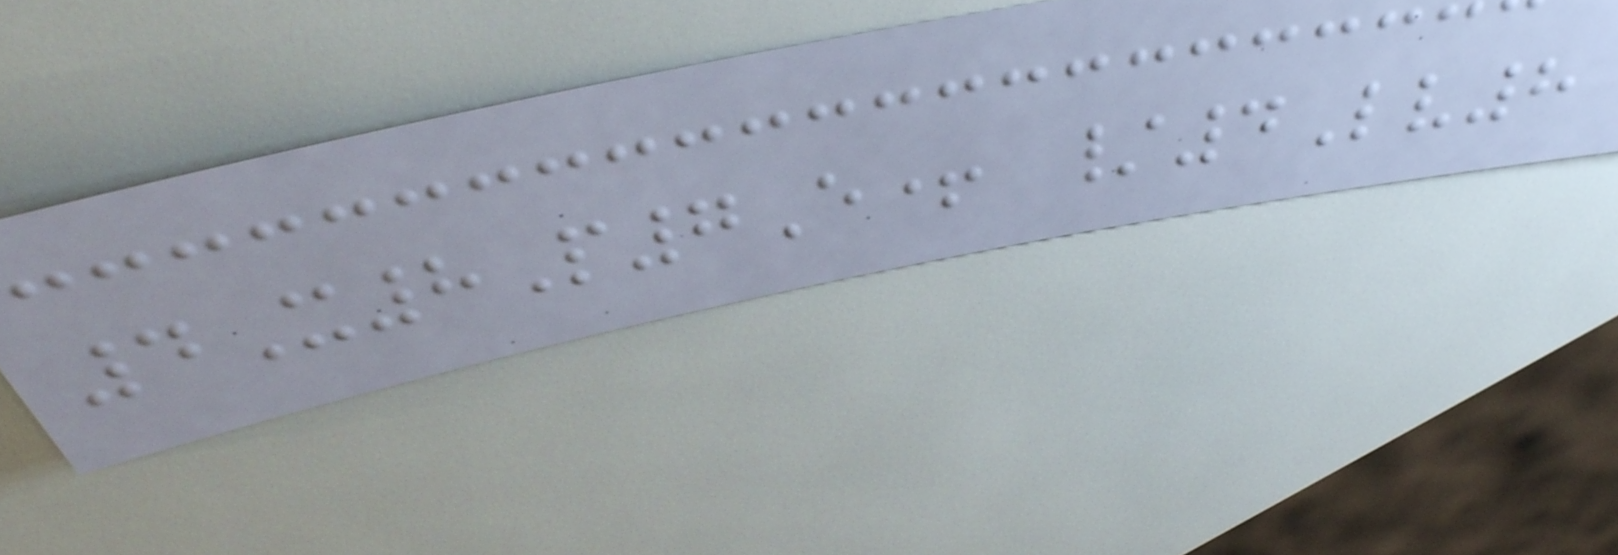4X8P7E+ /4Lv8
